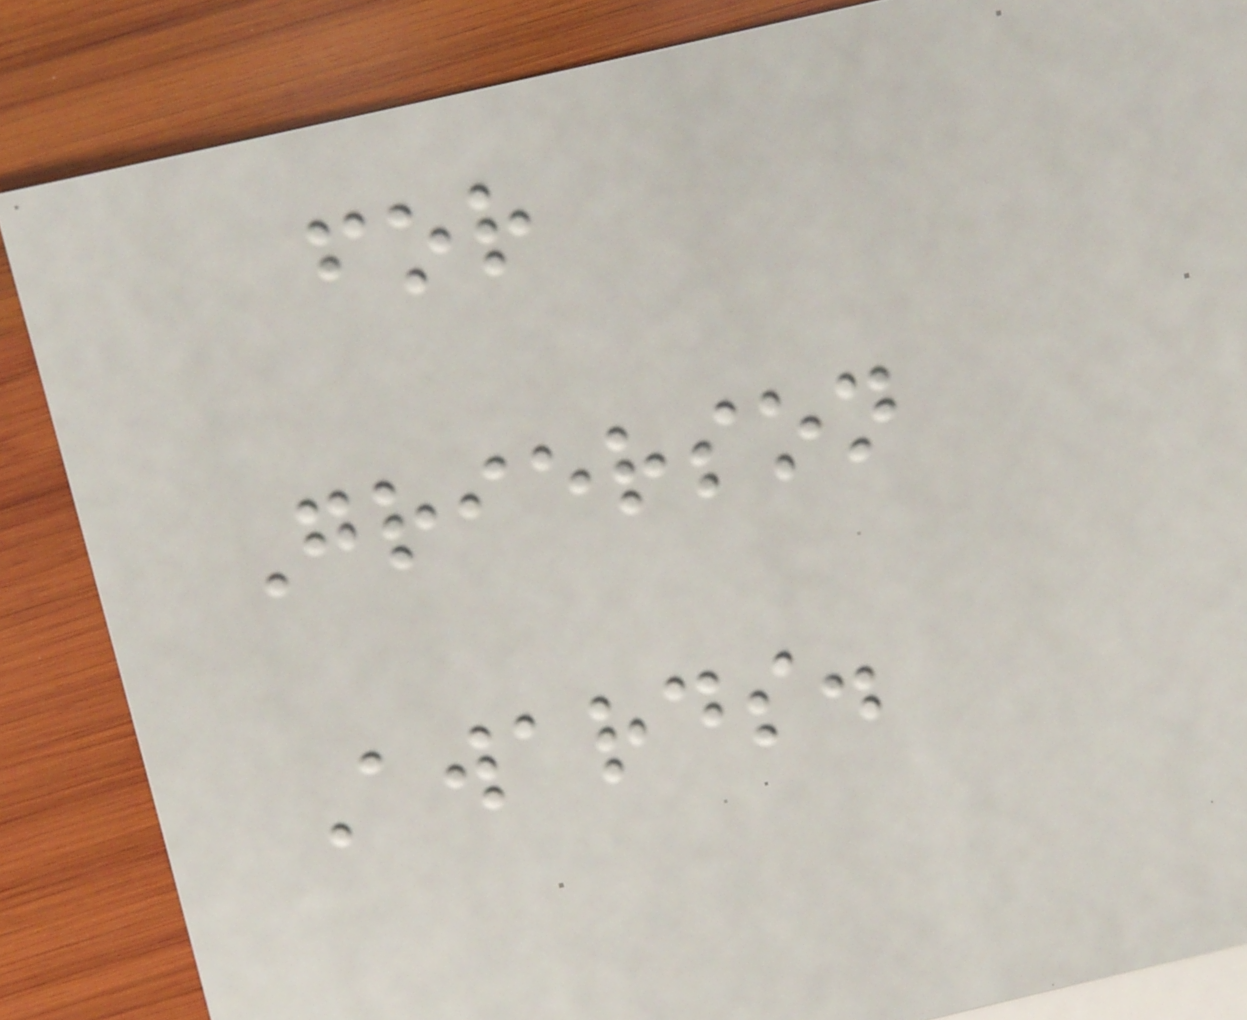for
Grierson
Awards.
